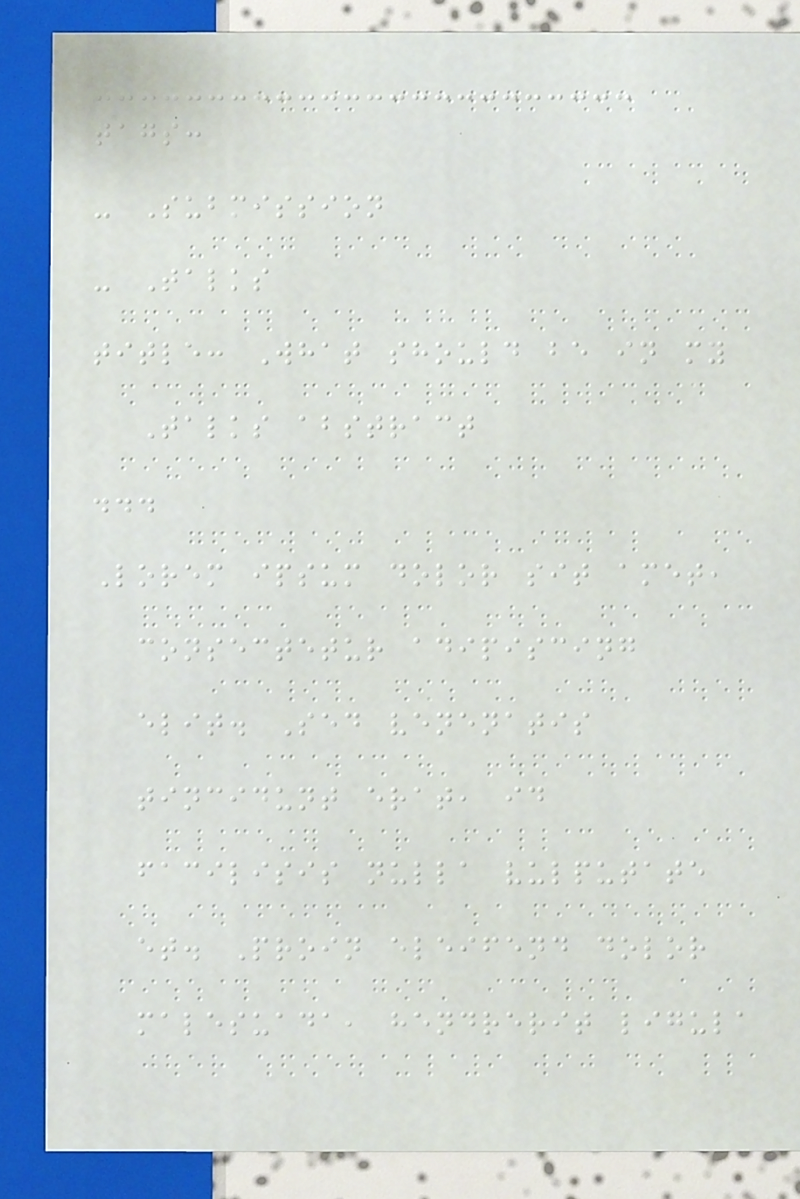tags:
- Submission
- Talks
title: What should be in my
Talks abstract
...
Lorem ipsum dolor sit amet,
consectetur adipiscing
elit. Sed venenatis
tincidunt erat, id
facilisis nulla vulputate
et. Proin eleifend dolor
malesuada, hendrerit ligula
